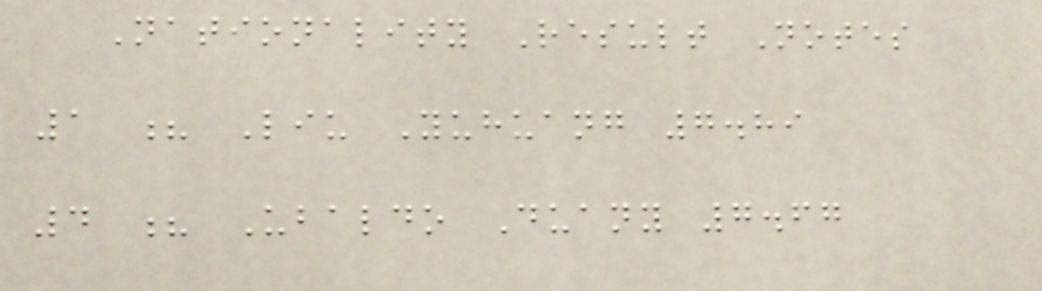Nationality Result Notes
1 ? Liu Yuhuang 7.89
4 ? Ubaldo Duany 7.67
